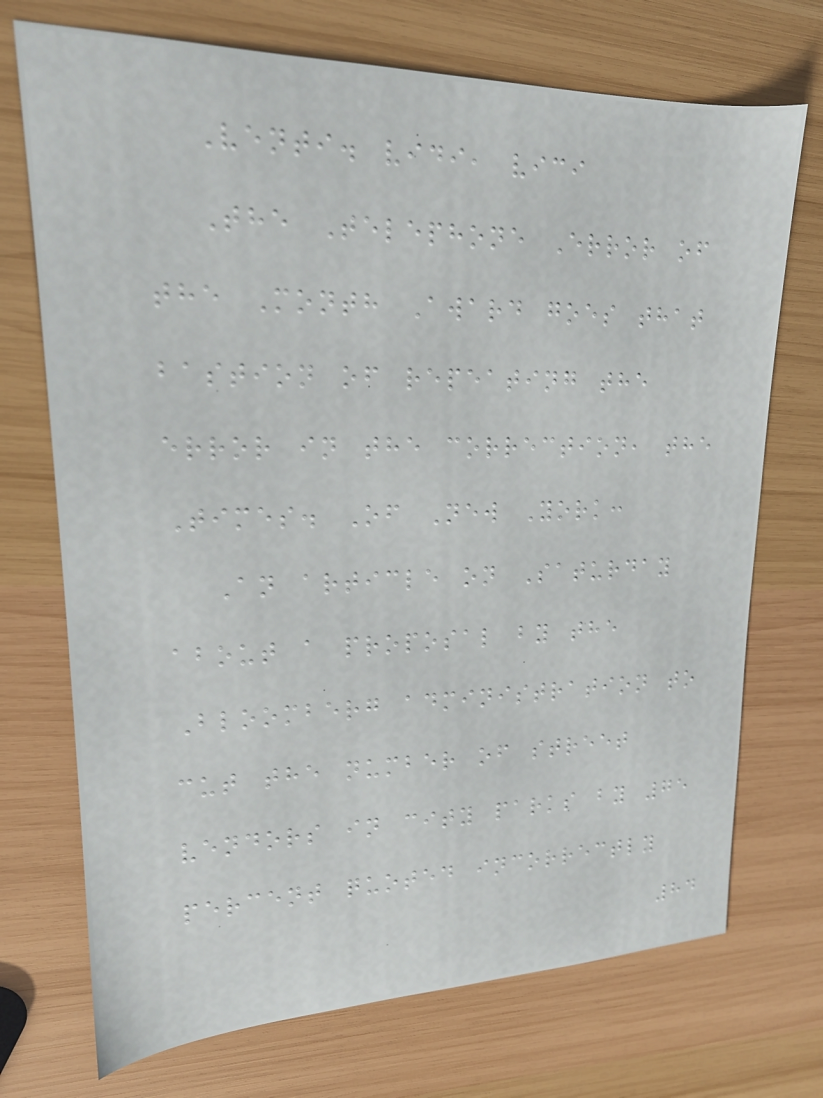Venti. vidi, vici
The Telephone Error of
the Month Award goes that
bastion of repeating the
error in the correction, the
Times. Of New York:
An article on Saturday
about a proposal by the
Bloomberg administration to
cut the number of street
vendors in city parks by 75
percent quoted incorrectly
84
